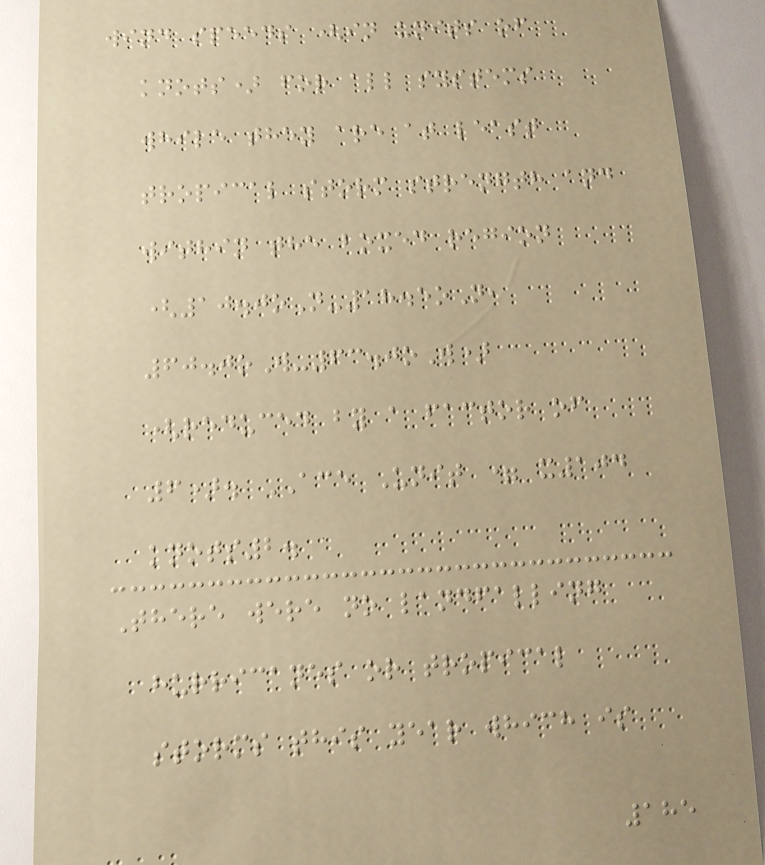wind speeds (in units of
knots) for all systems
while they are at least
tropical storm strength and
within the boxed region
(10.0oN-18.5oN,
60.0oW-63.0oW)
(reduced by a factor of
6). ACE Unit = x104
knots2.
There were no landfalling
hurricanes or tropical
storms this year which is
185
